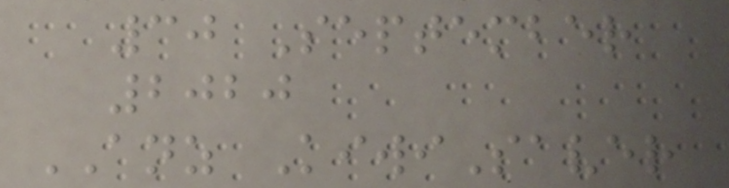30 September
2020
ANZ KiwiSaver
